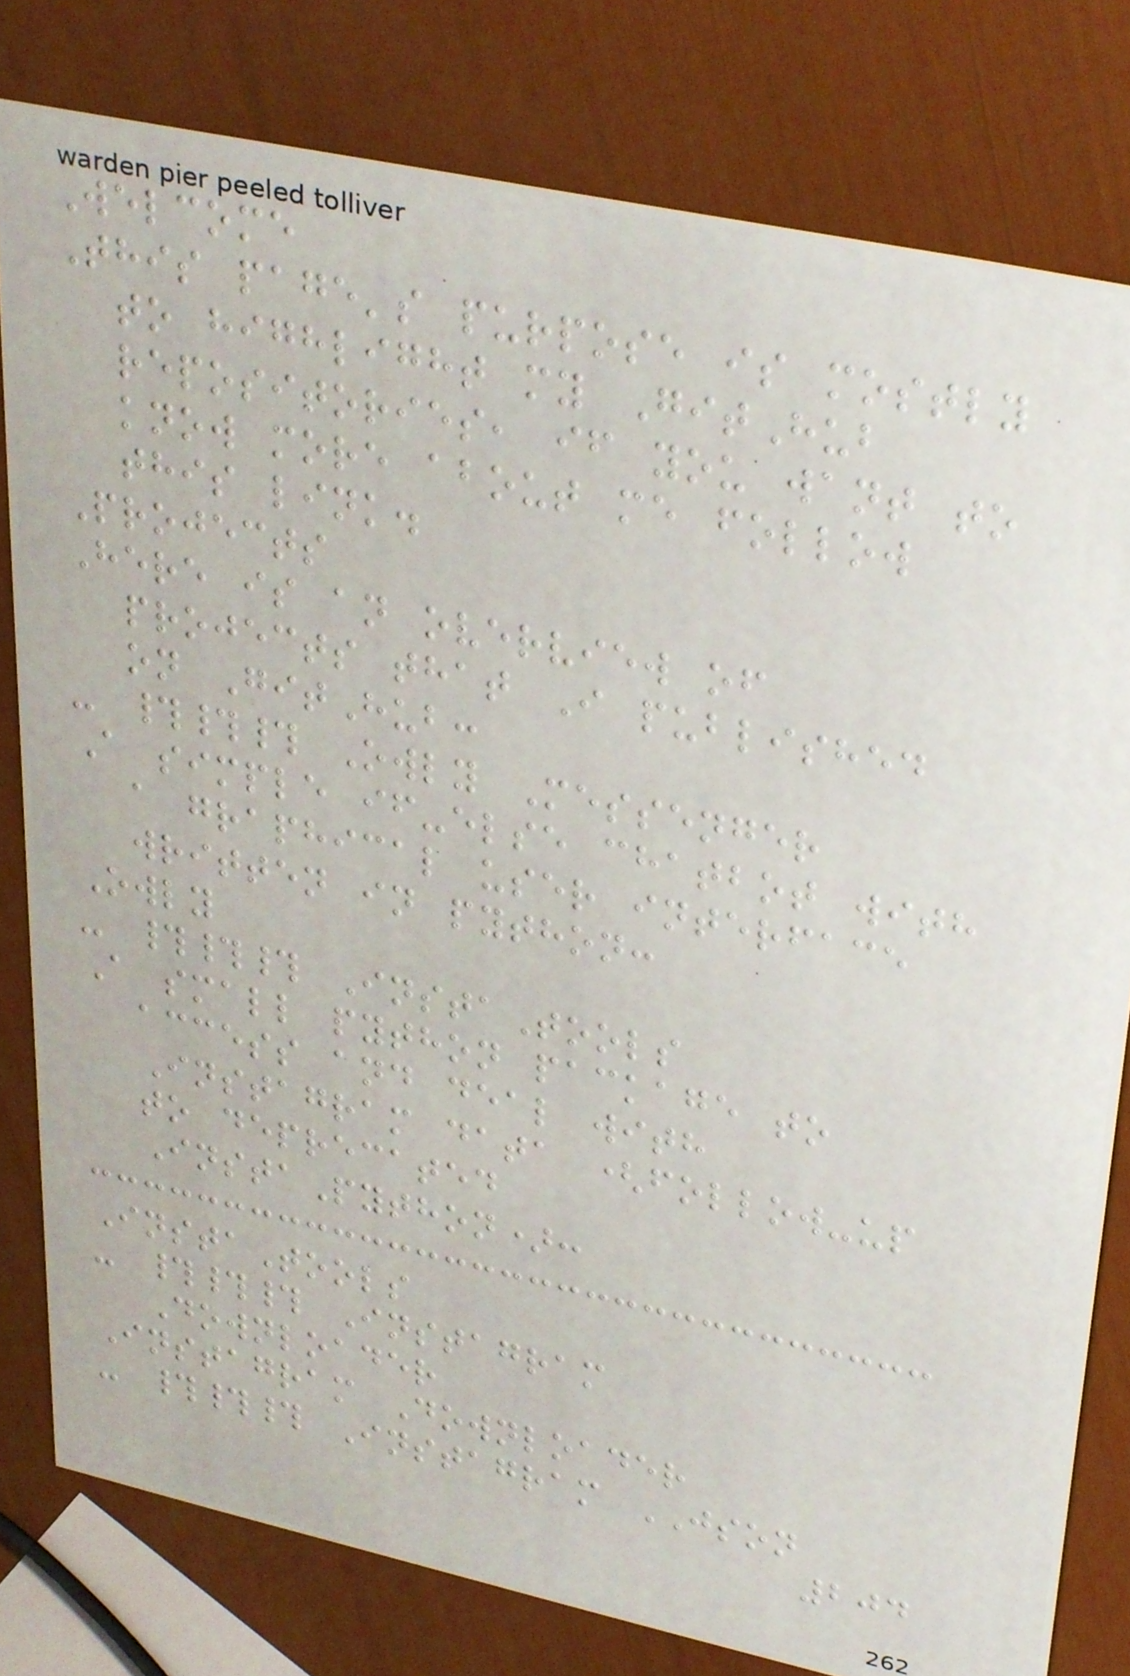Welcome
This page's purpose is mostly
to highlight my GitHub
repositories, if you want to
know more about me follow
this link.
Projects
Here is an overview of
projects that I published
on GitHub:
- ### Owly Messenger
A simple if-else chatbot with
a graphical user interface
written in python:
Owly
- ### InstaTools
A small python package to
access and deal with
Instagram data (follow-up
to deprecated
InstaPython):
InstaTools
- ### Instagram
Downloader
Instagram Downloader
- ### Instagram JSON
204
